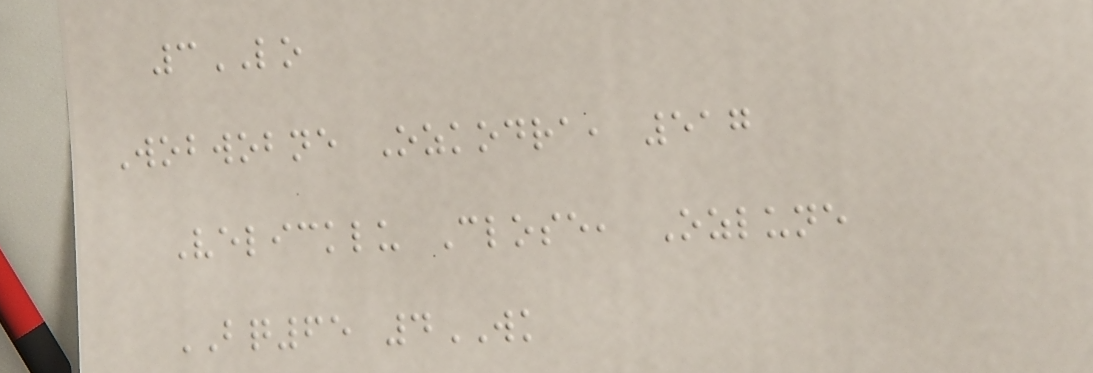3LO
Wobwobne Ozkodra, 517
Velicklu Close, Ozlune
BQ65 4WK
